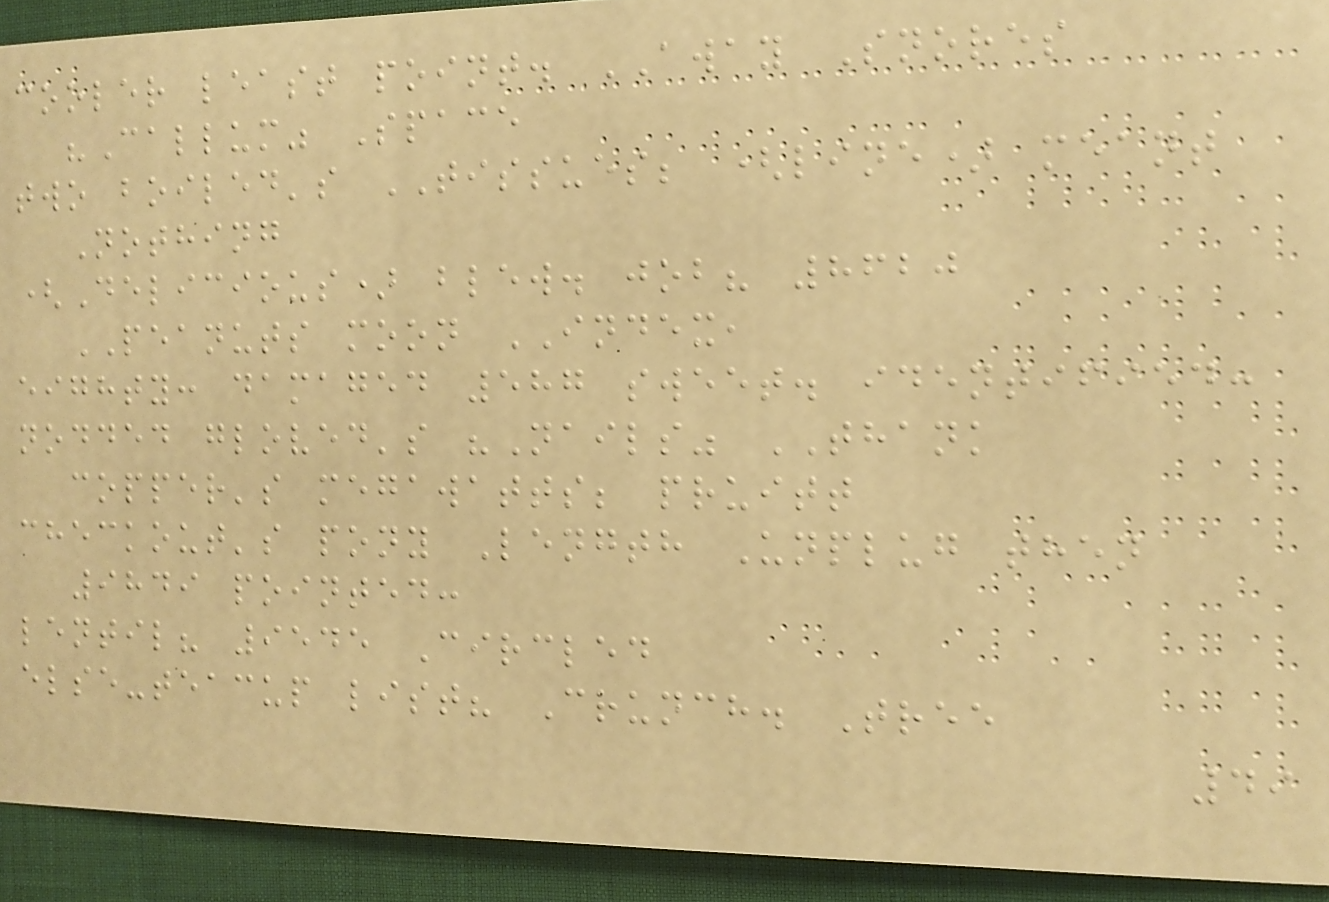cooler least point. AWAY Snores
"Callum" Space
two boiled's TISSUES; (line) meant
Nothing
(Delicious) blew. job? 8620
PEANUTS moon INDEX,
eighty: damaged 587 sweet. identified:
nodded gloved's "Nails" THANK
copper's megawatts; pruitt
checkout's pony Length Unplug then
9849 pointed:
lentil? 9545 Circled
else-teacup list? Crunch. Tree
49
